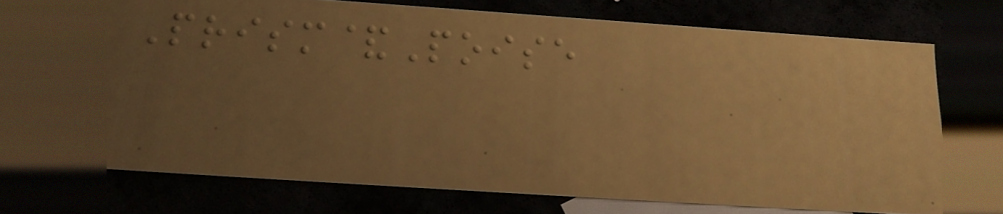Prism&Poise
